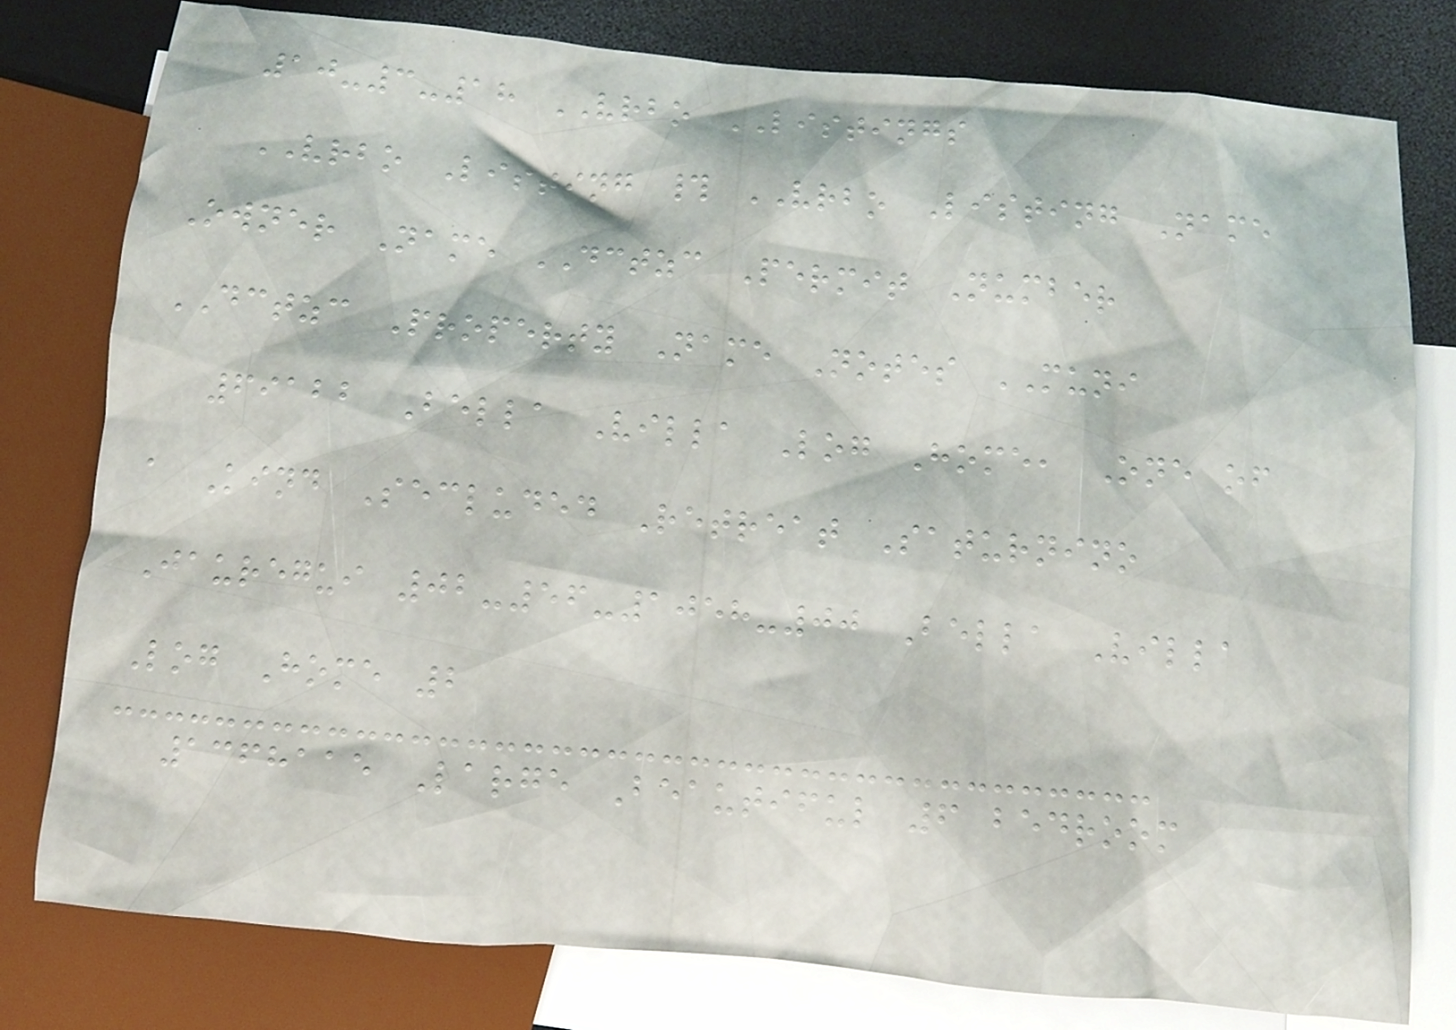10-3-18 VRBO LISTINGS
VRBO Listing # VRBO Listing Name
Owner Name DCTZC Permit Number
DCTZC Property Name Notes MUNI
69122 Bella Villa Log Home, One of
a Kind Secluded Retreat Saturnino
Jauregui 02-56-1058-00 Bella Villa
Log Home 2
1368115 Large Beautiful 6 bedroom
